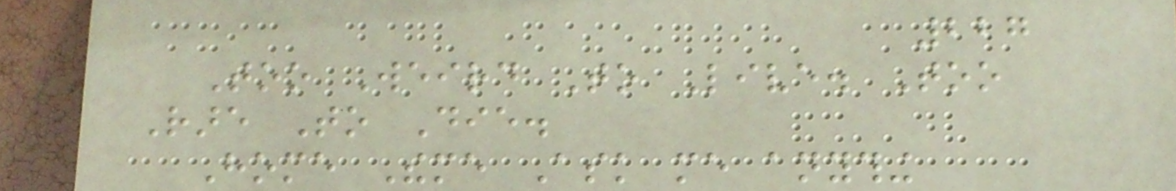227
Too Weird To Live. Too
Rare To Die.
Home Theme Ask me anything
